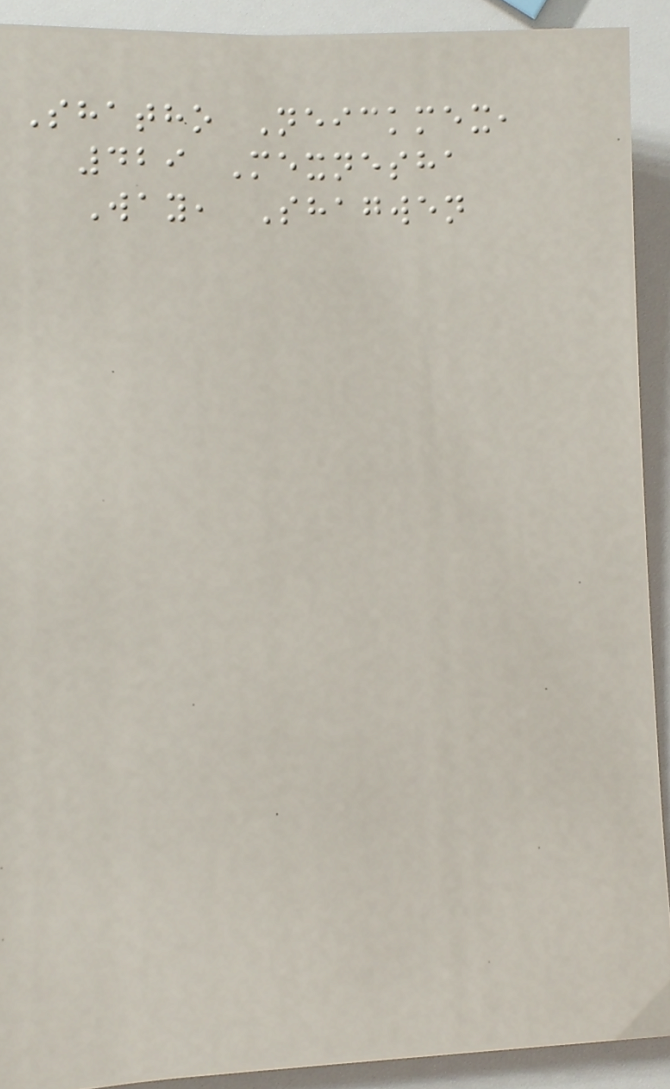Shatho Neickmex,
429 Mexnesha
Way, Shagwen
